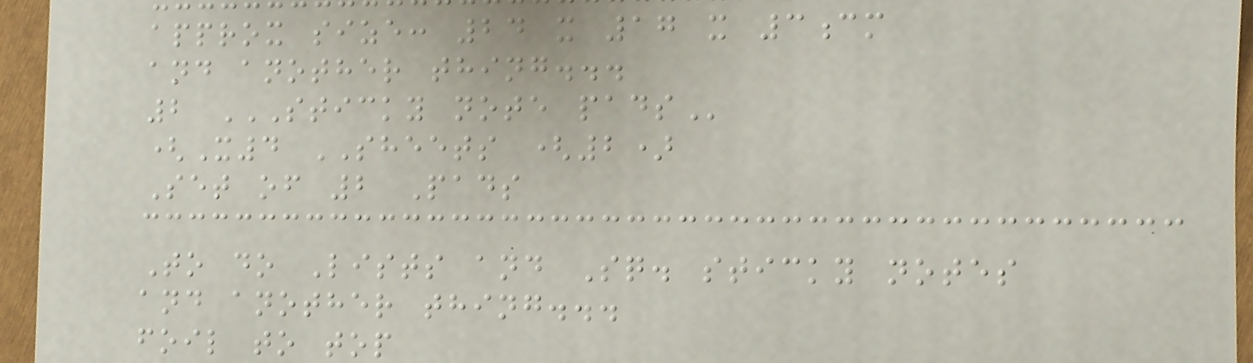approx size: 24 x 17 x 3cm
and another thing...
2 STICKY NOTE PADS
(X4 SHEETS (2)
Set of 2 Pads
To do Lists and Sq. sticky notes
and another thing...
foil to top
